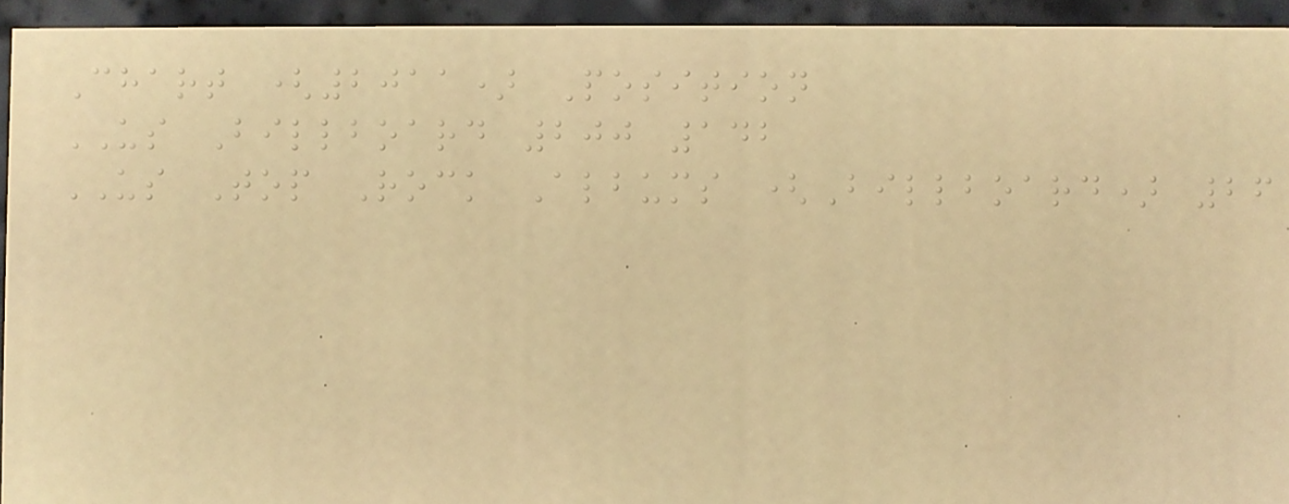Chart (2011) Position
US Billboard 200 142
US Top Rock Albums (Billboard) 26
